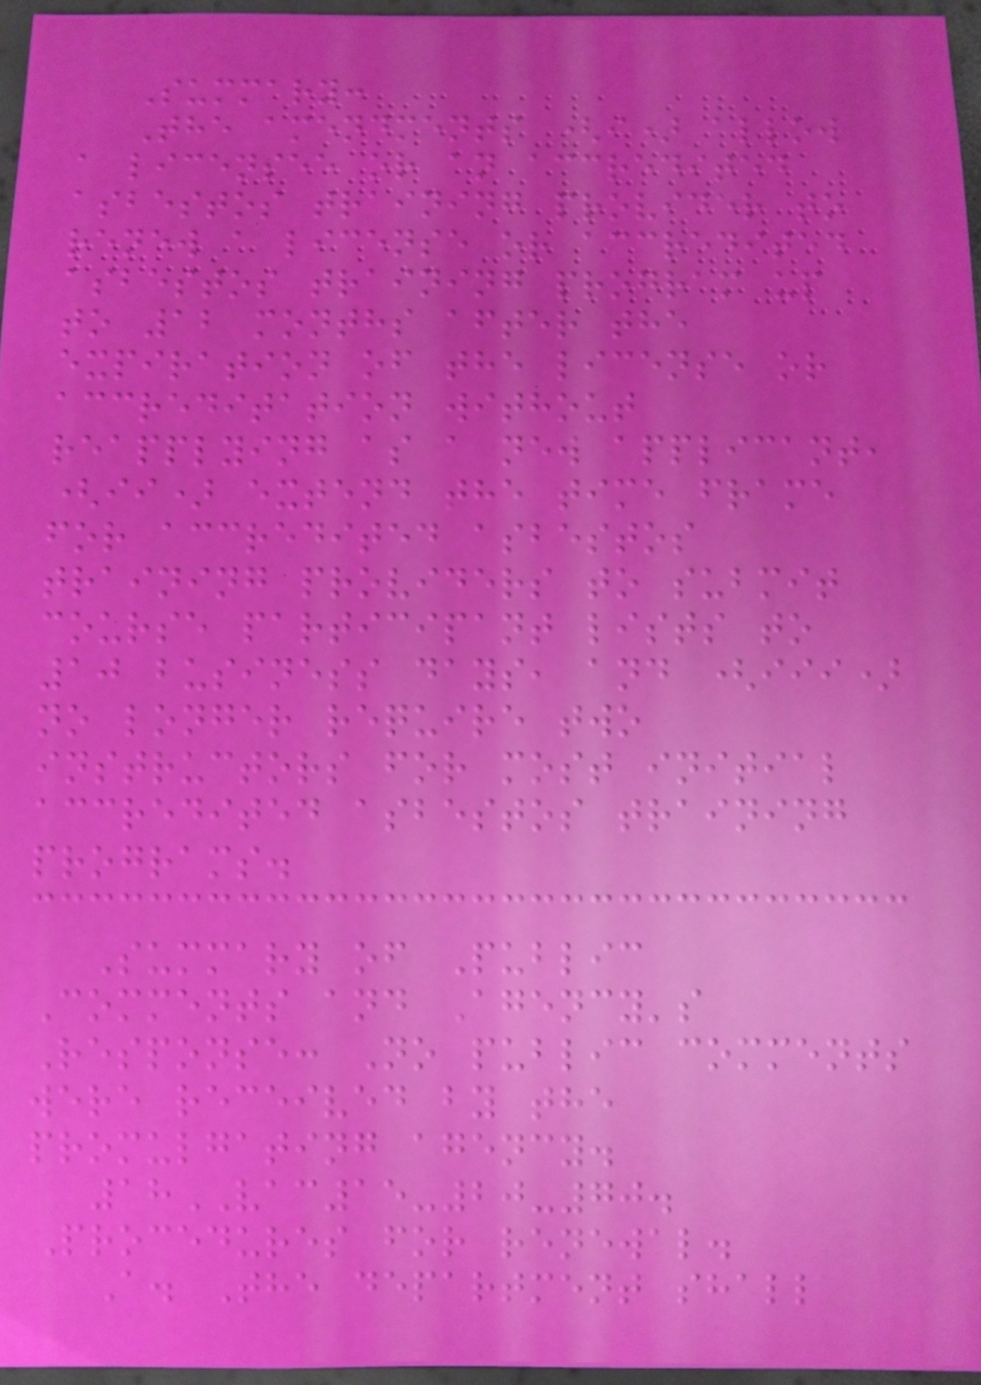Summary:
The amendments (i) allow
a licensee or an accredited
asbestos training provider to
renew a license or accredited
asbestos training program up
to 12 months after the
expiration of the license or
accreditation without
reapplying as a new applicant,
(ii) extend the time frame
for accredited asbestos
training providers to submit
course participant lists to
10 business days, and (iii)
no longer require two
instructors for most initial
accredited asbestos training
programs.
Summary of Public
Comments and Agency's
Response: No public comments
were received by the
promulgating agency.
18VAC15-20-70.
Procedures for renewal.
A. The department shall
